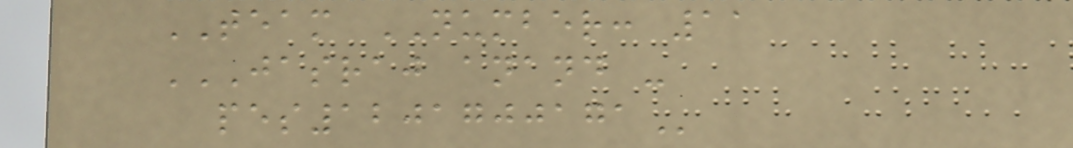TEAM NUMBER: 11
JASRAJ ANAND -
PES1201700171
